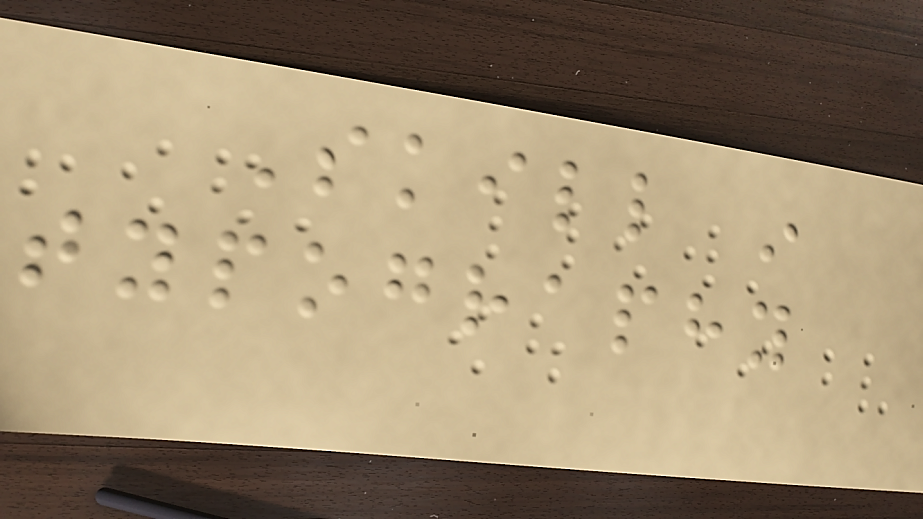Skill in
typography
